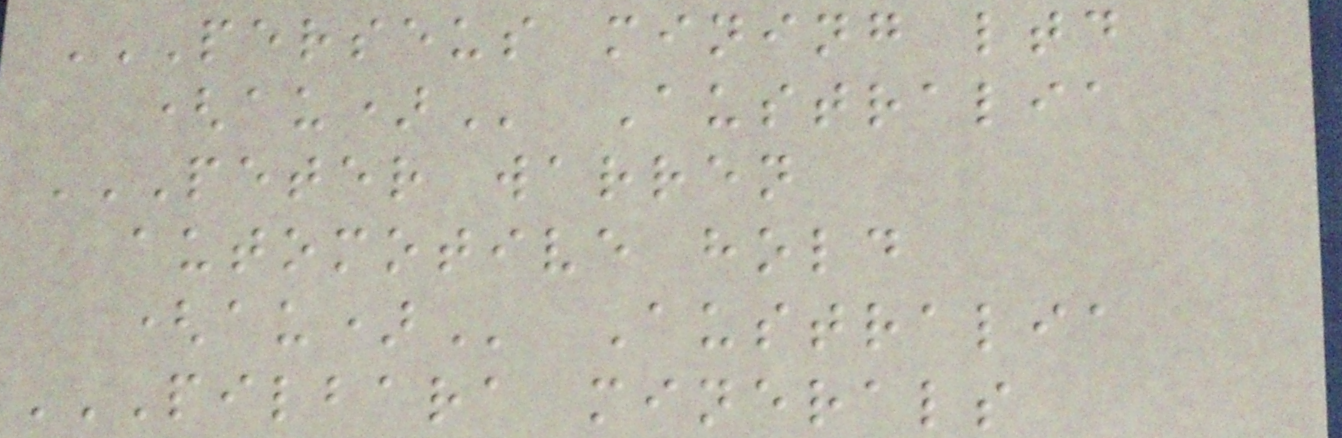PERSEUS MINING LTD
(AU) Australia
PETER WARREN
AUTOMOTIVE HOLD
(AU) Australia
PILBARA MINERALS
